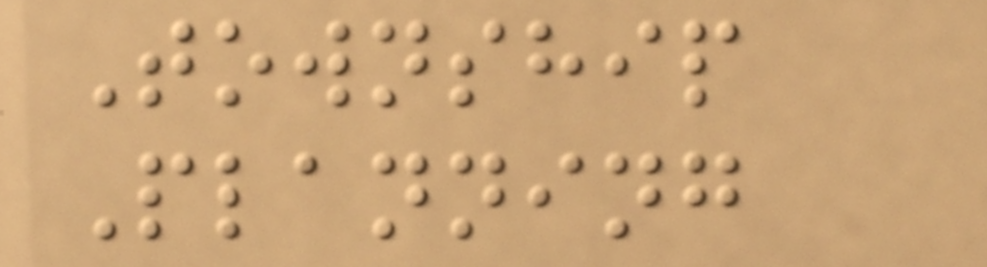Township
Planning
